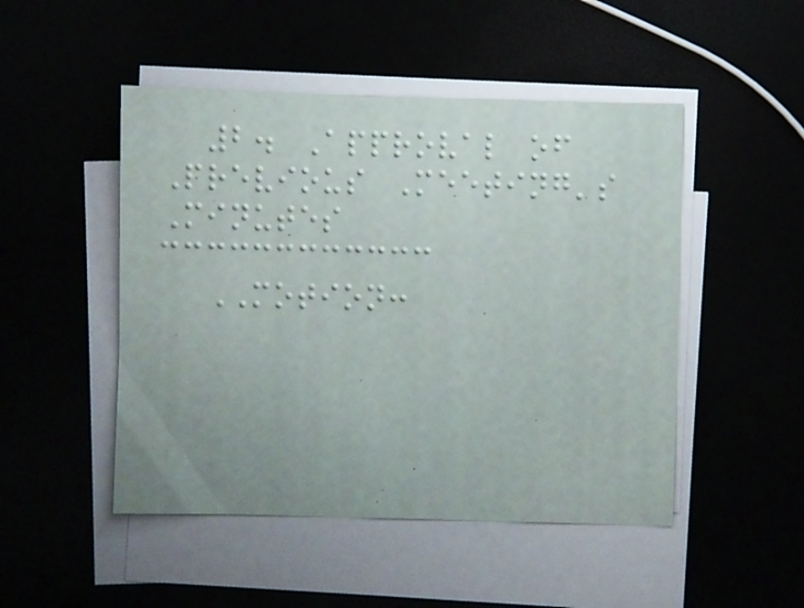2. Approval of
Previous Meeting's
Minutes
MOTION:
